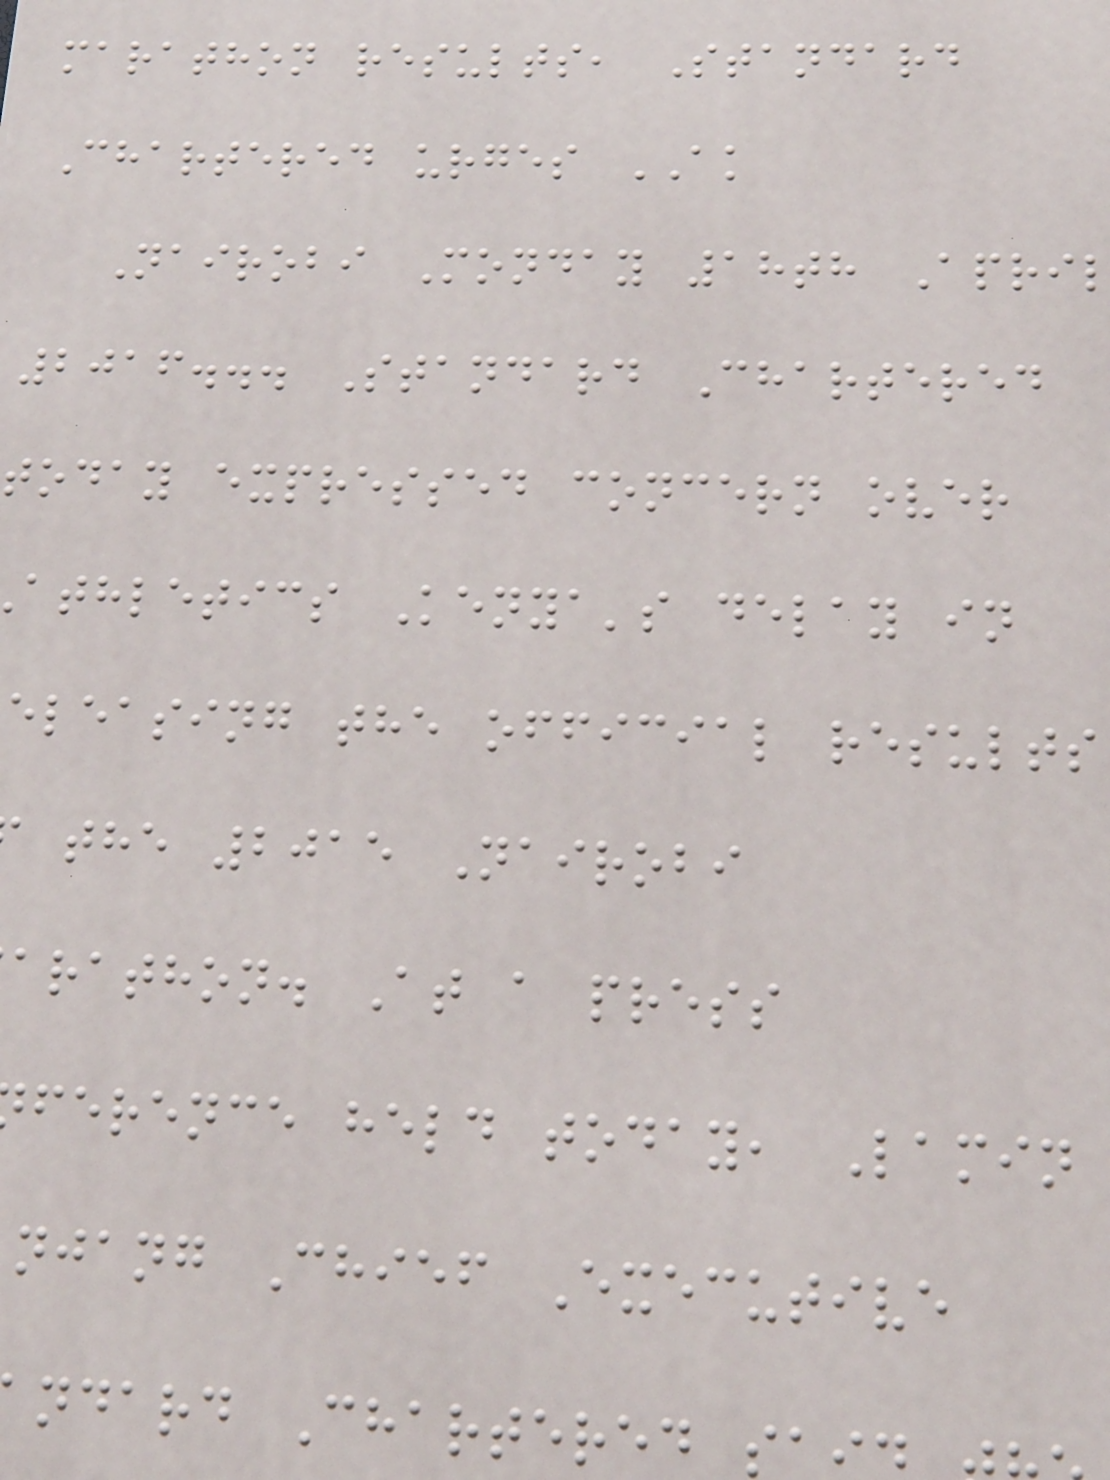marathon results, Standard
Chartered urges AK
Nairobi Monday 18th Apri
2016... Standard Chartered
today expressed concern over
athletics Kenya's delay in
eleasing the official results
the 2015 Nairobi
arathon. At a press
ference held today, Lamin
njang Chief Executive
ndard Chartered s
